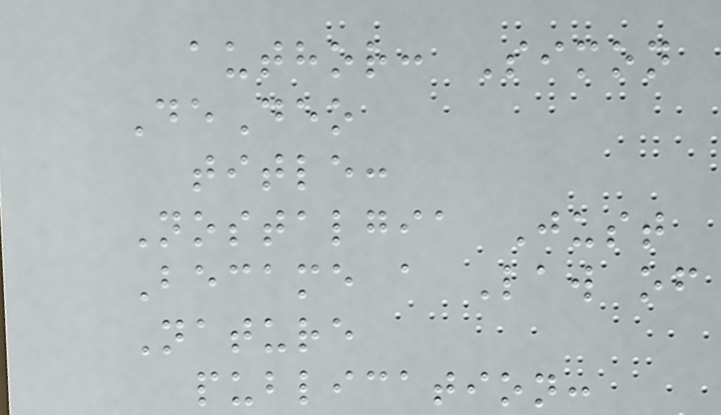author: Simon
DeDeo
title:
Nostalgia Just
Became a Law of
Nature
publication:
